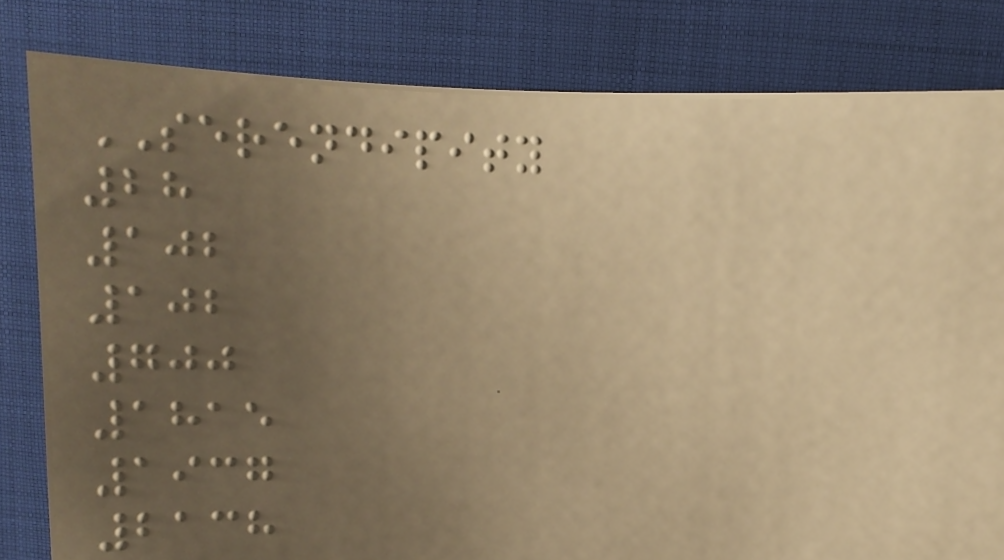SERENDIPITY
28
102
102
700
1815
1937
2138
